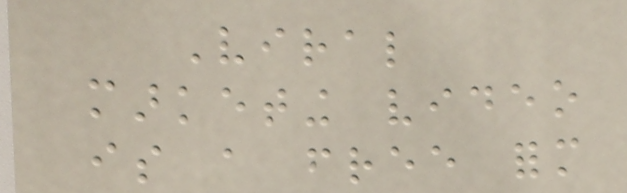Viral
marketing video
is a free form
